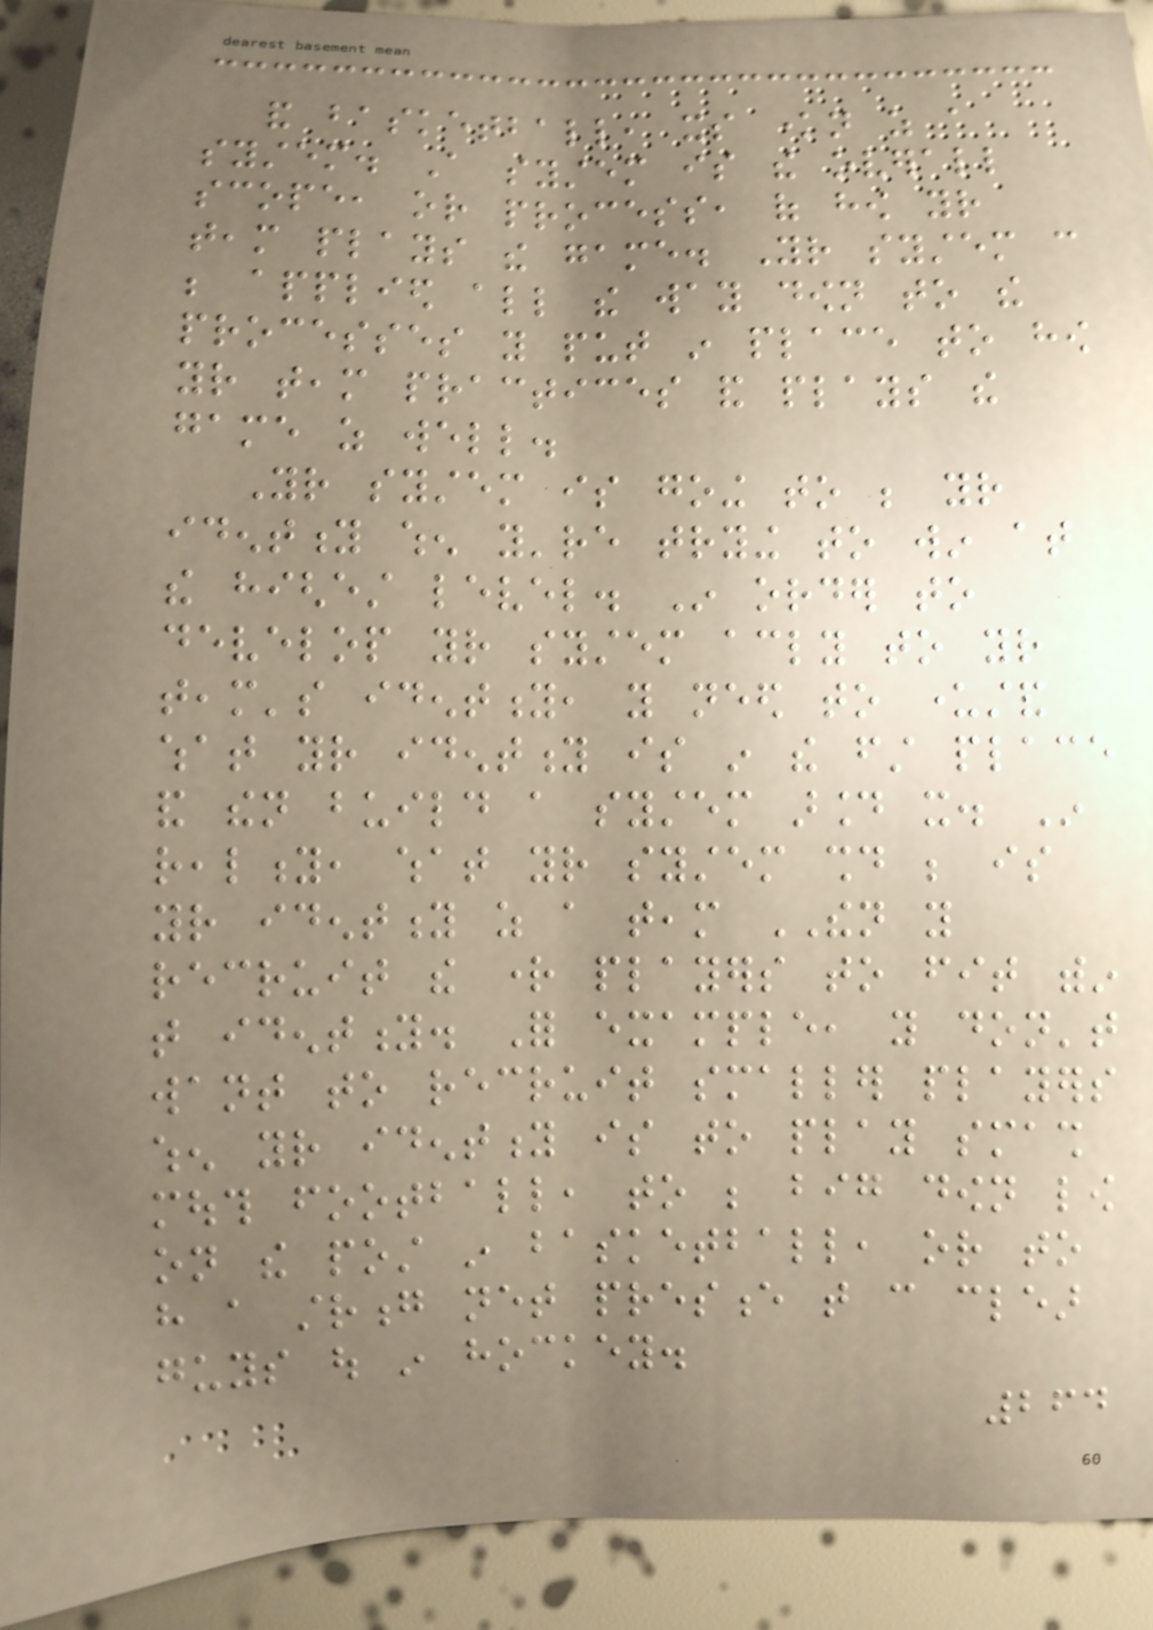and basketball, its known as a
system. A system is the overall
scope, or process, of how your
team plays the game. Your system can
be applied all the way down to the
processes you put in place to how
your team practices and plays the
game as well.
Your system is going to be your
identity when you're trying to win at
the highest level. In order to
develop your system accordingly to your
team's identity, you need to understand
what your identity is in the first place
and then build a system around it. In
reality, what your system should be is
your identity as a team THEN you
recruit the right players to fit within
that identity. For example, you don't
want to recruit smaller players
when your identity is to play smash
mouth football, to be big down low
on the post in basketball, or to
have a strong net presence that can clear
guys out in hockey.
264
